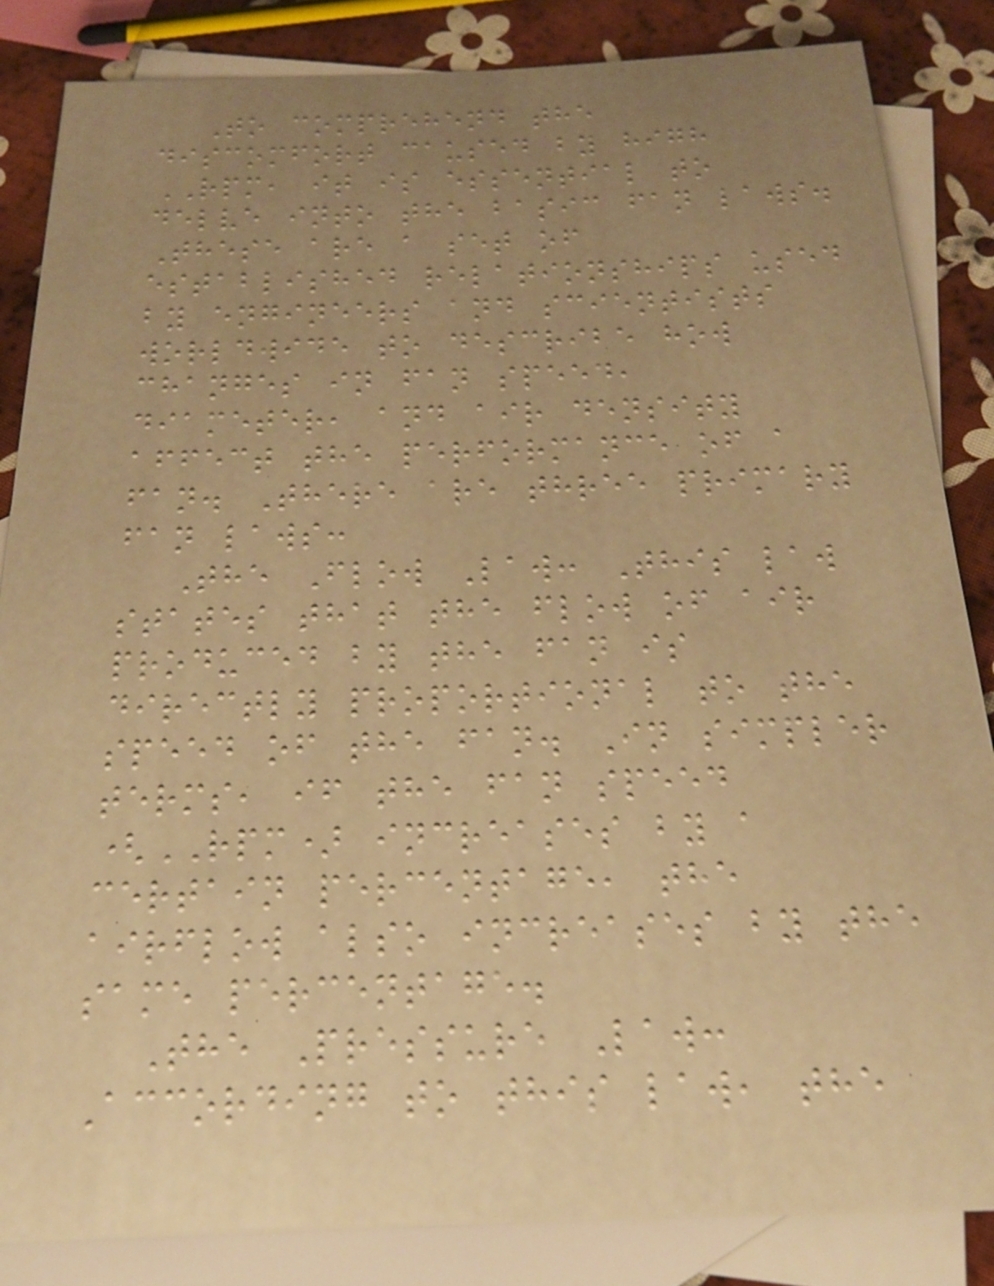To comprehend the
discomfort caused by high
RPM, it is essential to
delve into the basic fan laws.
These are a set of
established relationships used
by engineers and scientists
worldwide to describe how
changes in fan speed,
diameter, and air density
affect the performance of a
fan. There are three primary
fan laws:
The Flow Law: This law
states that the flow of air
produced by the fan is
directly proportional to the
speed of the fan. In simpler
terms, if the fan speed
(RPM) increases by a
certain percentage, the
airflow also increases by the
same percentage.
The Pressure Law:
According to this law, the
